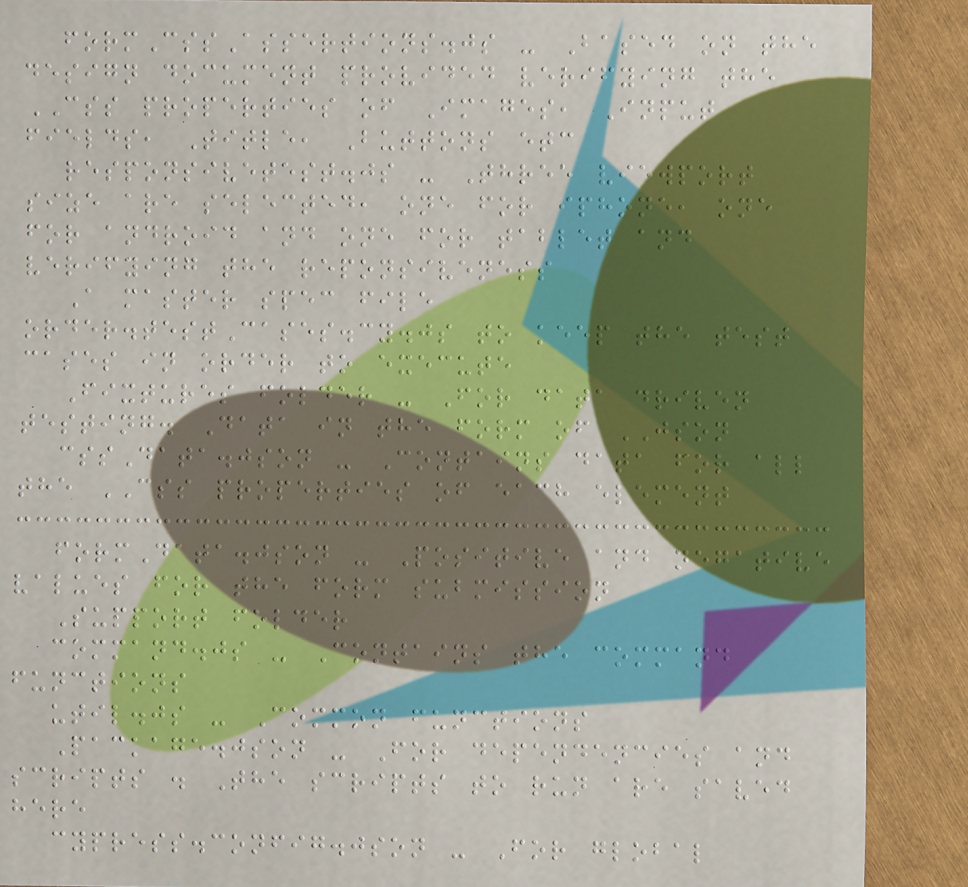formCssAssertions.js - Based on the
design document provided verifying the
CSS properties of Images, Input
fields, Title, Buttons etc
responsivetest.js - Three viewport
size are selected, one for iphone, one
for android and one for tablet and
verifying the reponsiveness
A master spec file
order.testCases.cy.js to keep the test
cases in order to execute
Fixtures folder - For data driven
testing. Data in the form of JSON
cssData.json - Contains data for all
the CSS properties of each element
formData.json - Positive and negative
values for the form submission
Support folder
command.js - Contains the command
functions
util.js - Common functions
Package.json - For dependencies and
scripts . The scripts to run are saved
here
cypress.config.json - For global
